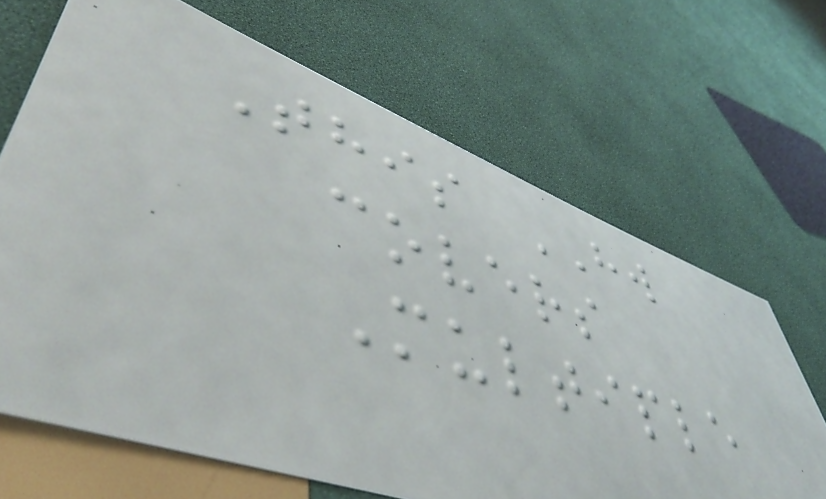This HW
covers
Multiple
